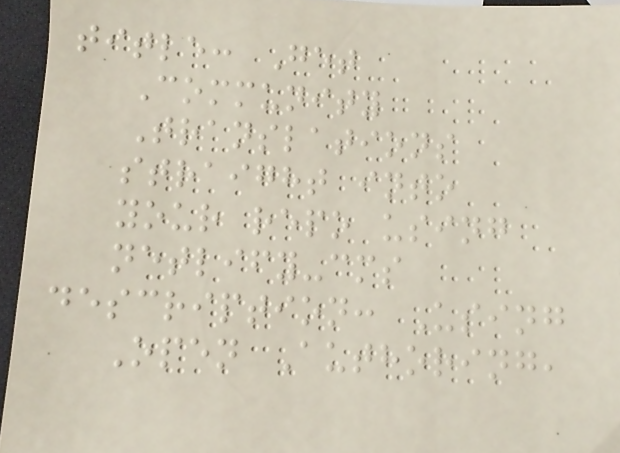title: Get
Community
Translations
straight into
your repo using
netlify-cms
description: Using
Open Authoring,
